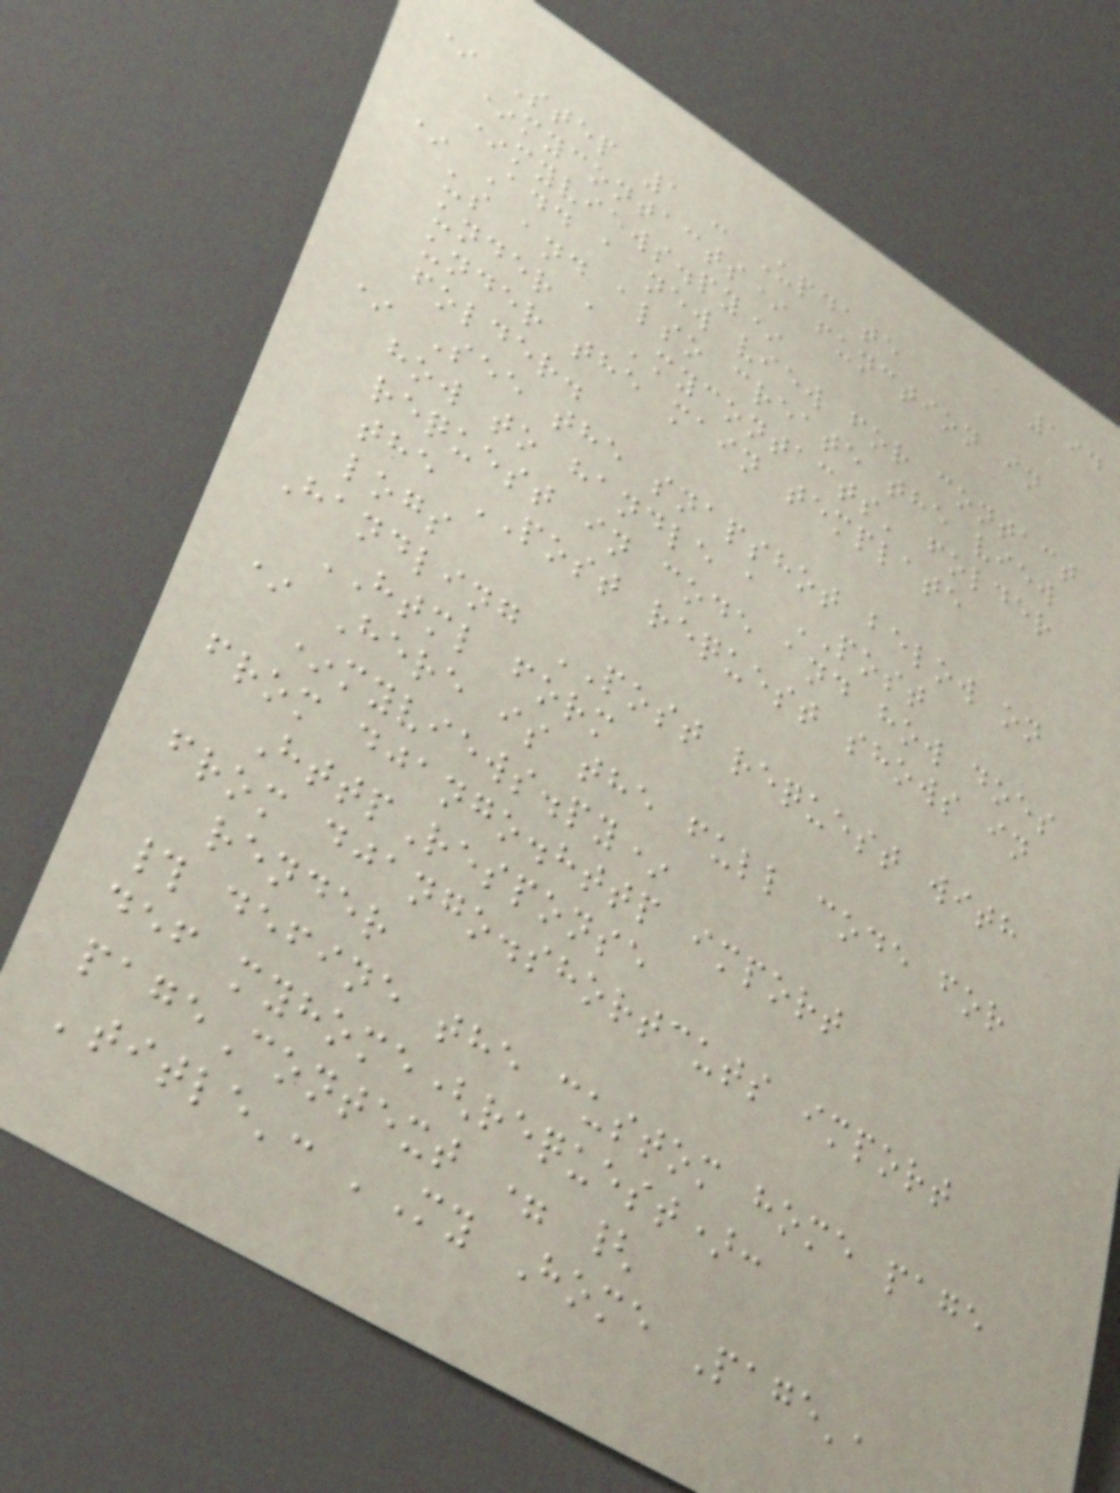194
* Step 1 : Update
*mycontacts* function in
*myviews.py*
* Add a new view for contact
us and also create the view
under a 'mycontacts' folder
under the main template
folder.
* See the snapshot below on
how to handle a POST
request in code and how does
the POST request shows in
logs
Handling POST request with
HTML form
* Here is the full code for
*myviews.py*
from django.http import
HttpResponse
from django.shortcuts import
render
# define the custom home page
def myhome(request):
pageContext = {
'title': 'My Home Page',
